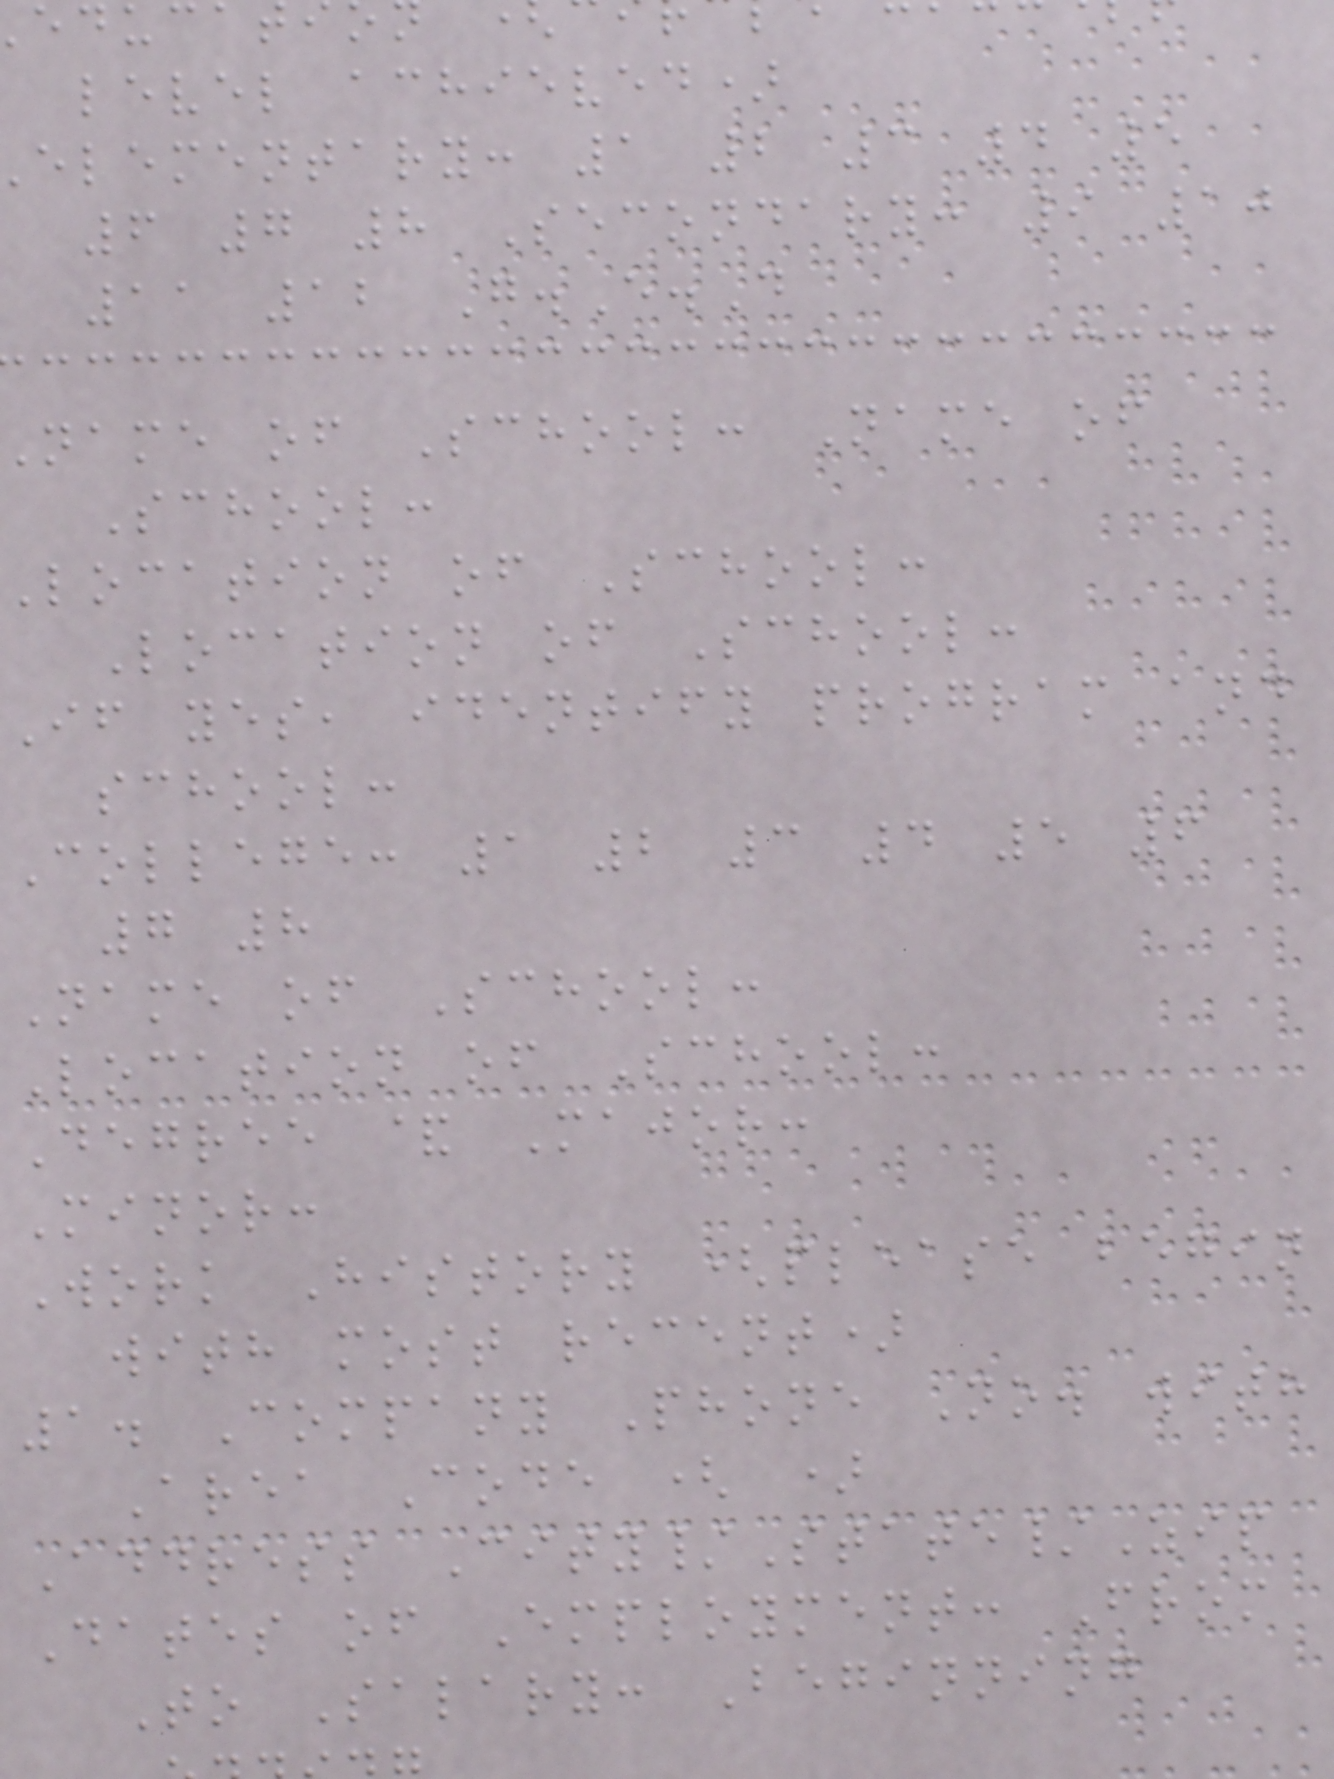level achieved)
elementary: 1 2 3 4 5
6 7 8 Secondary: 9 10
11 12 G.E.D
name of School: Name of
School:
Location of School:
Location of School:
If yes, identify program and
school:
College: 1 2 3 4 5 6
7 8
Name of School:
Location of School:
Degree & Major:
Minor:
Work History (please begin
with most recent)
1. Company Phone No. with
Area Code ( )
Address City/State/Zip
Dates of Employment: From
To Salary: Beginning
